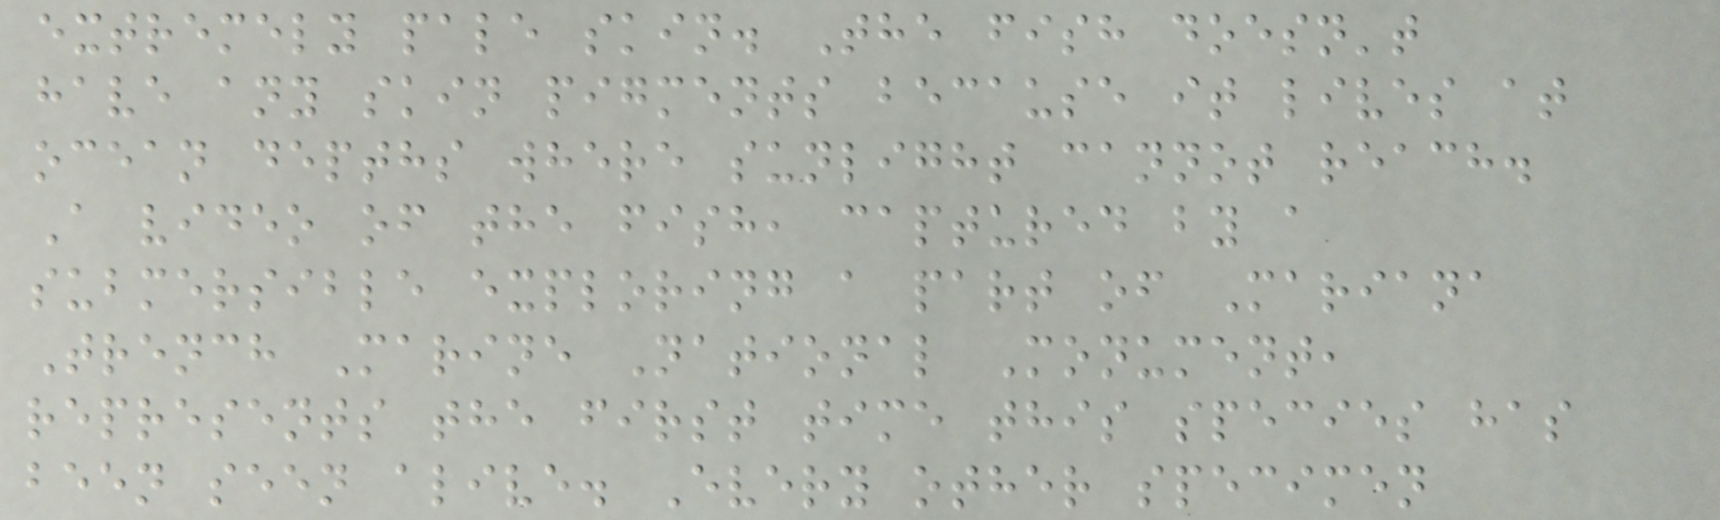extremely pale skin. The fish doesn't
have any skin pigments because it lives at
ocean depths where sunlight cannot reach.
A video of the fish, captured by a
submersible exploring a part of Mariana
Trench Marine National Monument,
represents the first time this species has
been seen alive. Every other specimen
